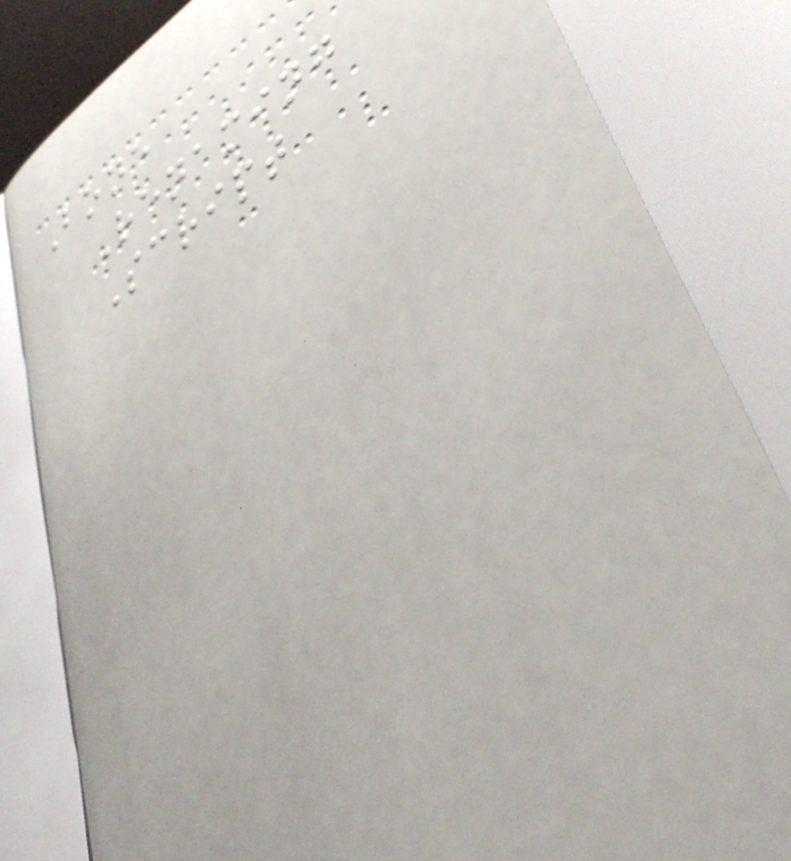Bone
Renaming
Script
